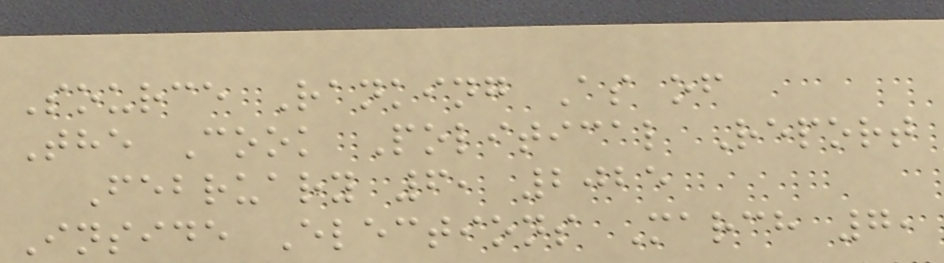Source Ranking As of
The Cook Political Report
February 6, 2025
Inside Elections March 7,
